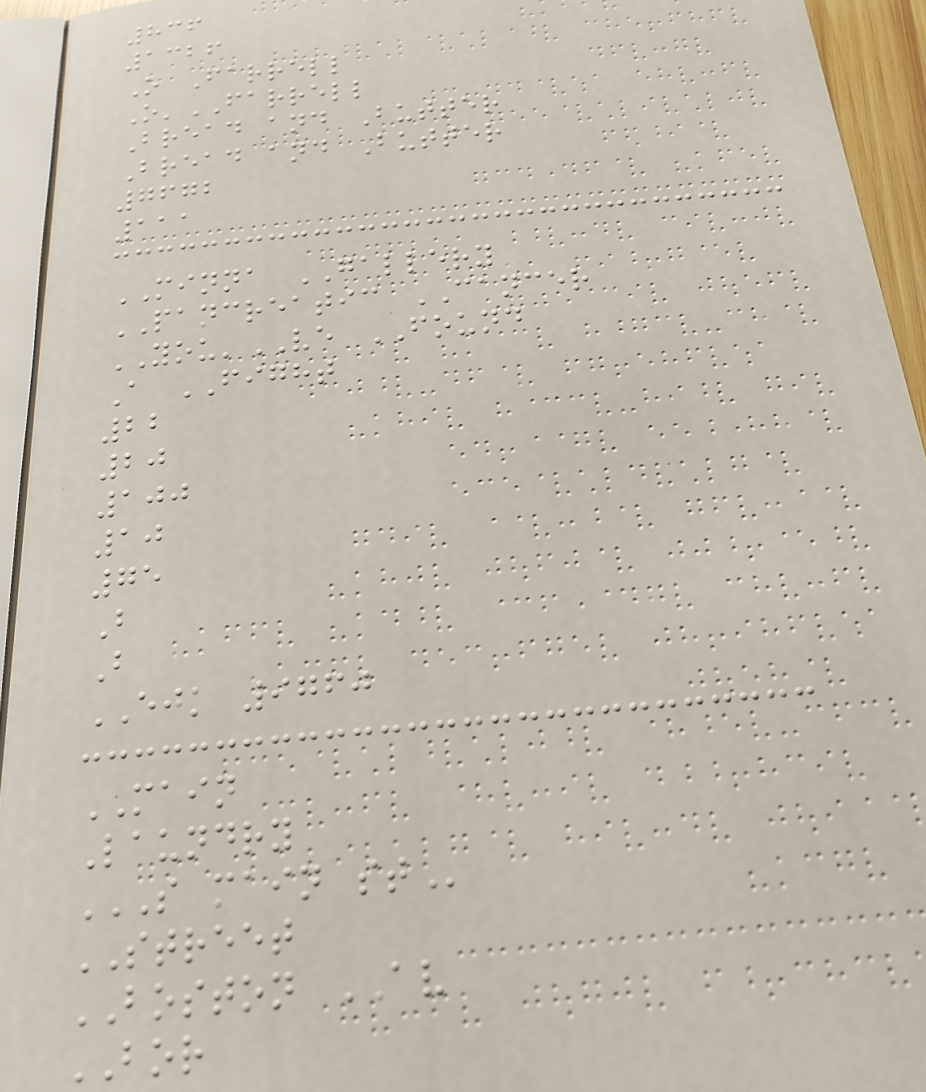836
1326
O Farrell
O'FARRELL
Bread and Butter
Bread and Butter
7672
111
MINNA GALLERY
PANCREATIC CANCER
YOU'VE FOUND
A FIGHT
22
20
100
10
75
B
B
EJK 9760
MAIN
Laundry
S MAIN ST
STREET
BOSTON AV
BOR
